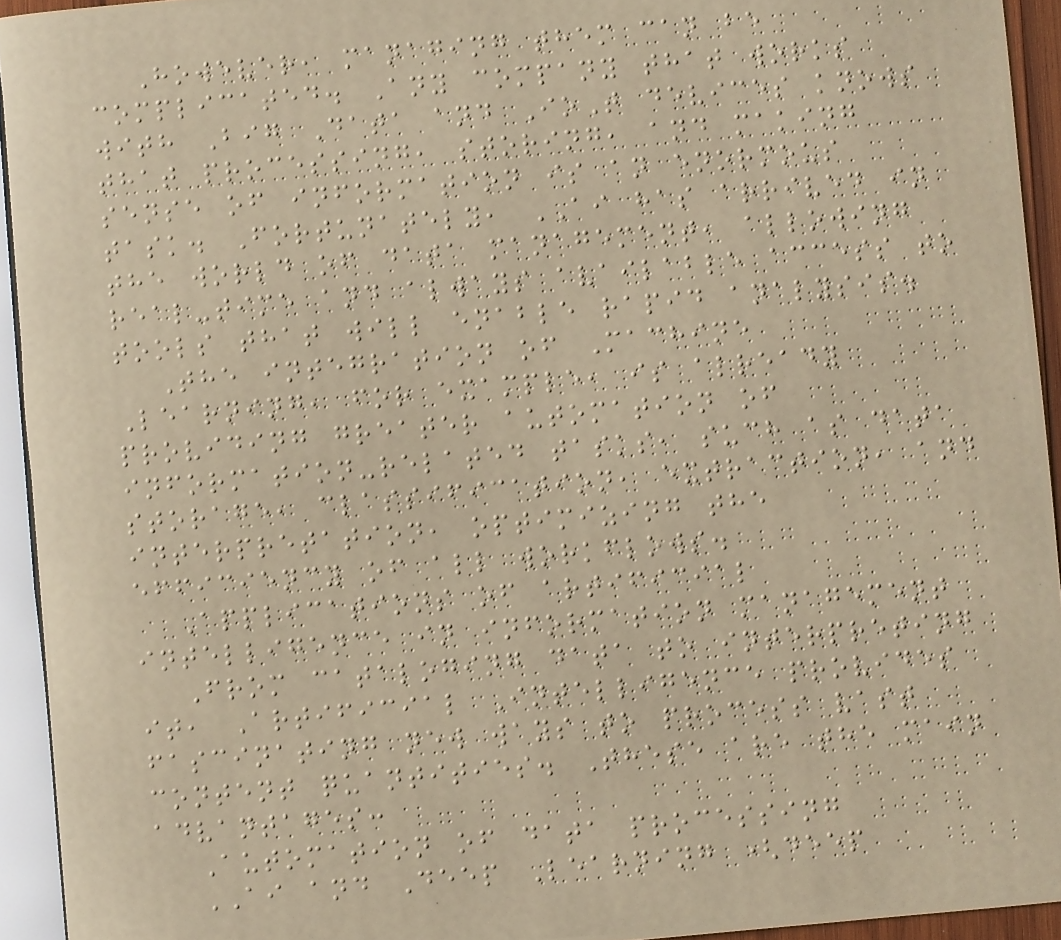However, managing them can be
complicated. Any company that works
with Big Data and IoT devices knows
that processing, storing, and making
sense of information is an enormous
task. Fortunately, AI has arrived in
the world of data management, allowing
real-time and always available access to
tools that will enable rapid analysis.
The integration of Machine
Learning, for example, is already
providing greater automation of
information-related tasks, such as data
storage, classification, extraction, and
interpretation, optimizing the
efficiency of all workflows.
Applications of artificial
intelligence in information management
From cataloging data to interpreting
it, Artificial Intelligence provides
fascinating new ways to process vast
content quantities. These are the main
advantages:
Automation of data processing
AI and Deep Learning (deep
